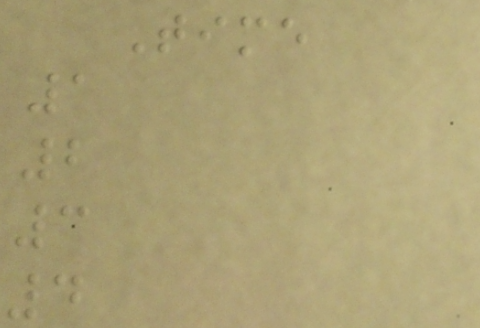Time
1
2
3
4
